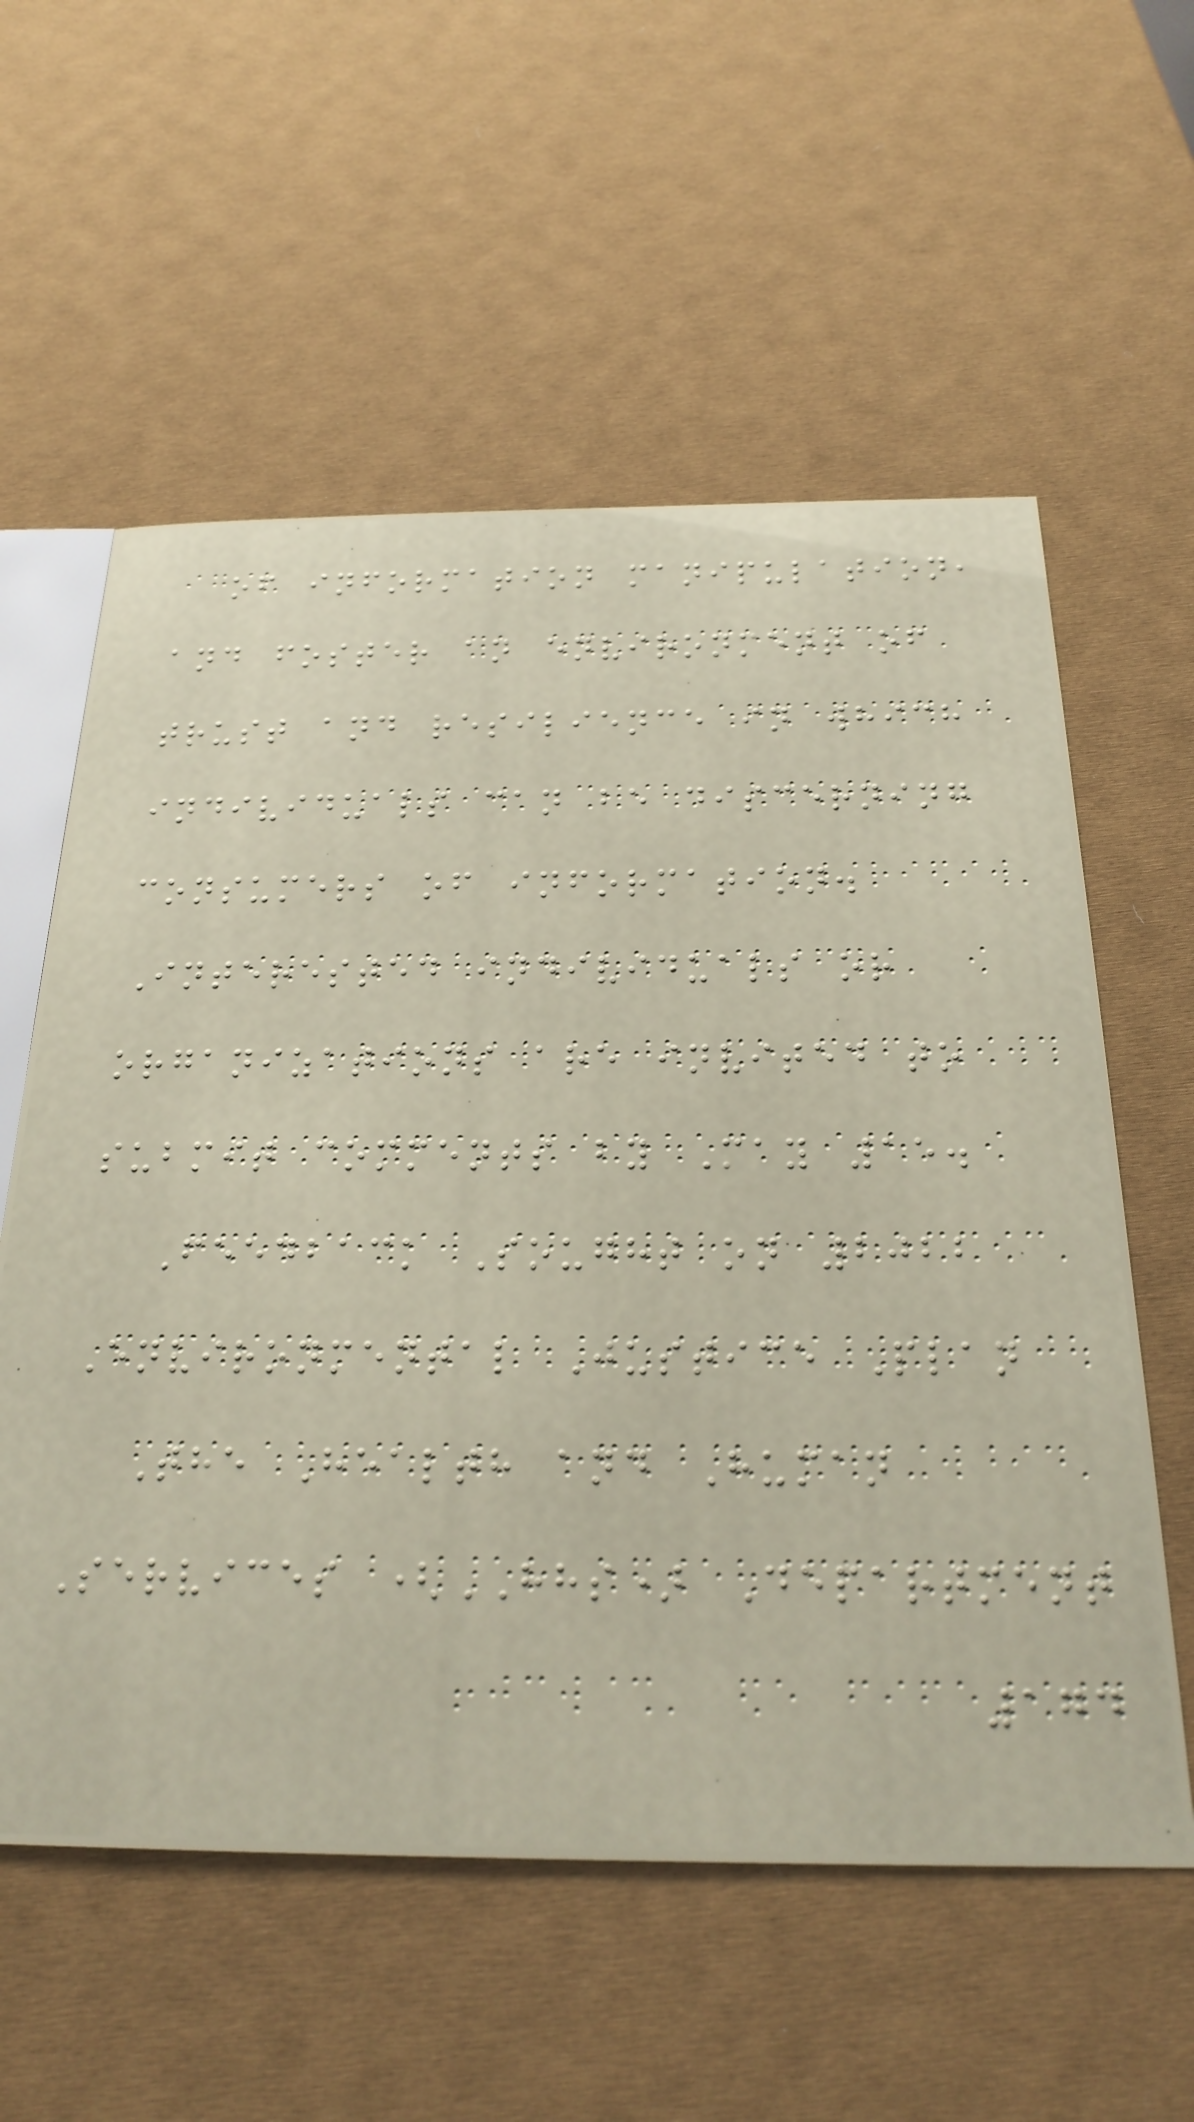of information manipulation,
and foster an environment of
trust and resilience in which
individuals can be discerning
consumers of information.
Interested individuals or
organizations are invited to
submit comments by May 15.
Feedback Sought on 2022
Environmental Justice Plan
The Health and Human
Services (HHS) Department
174
